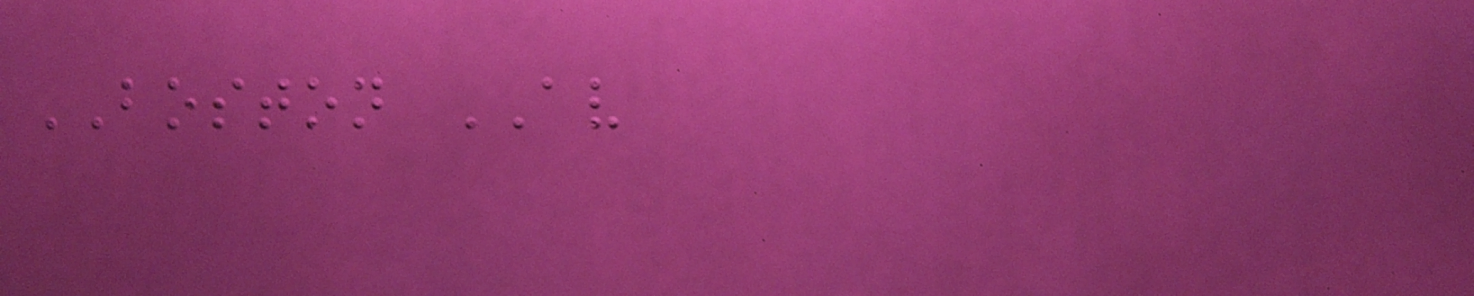BOSTON AV
